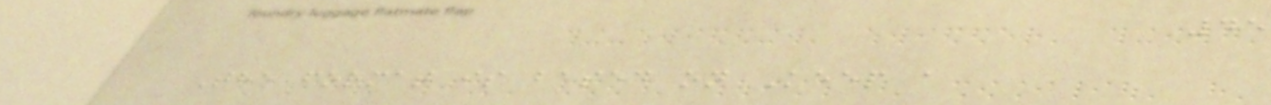45
The format is based on Keep a
